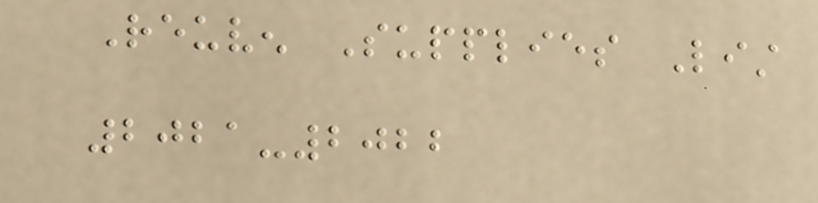Reuven Supplies List
2021-2022
